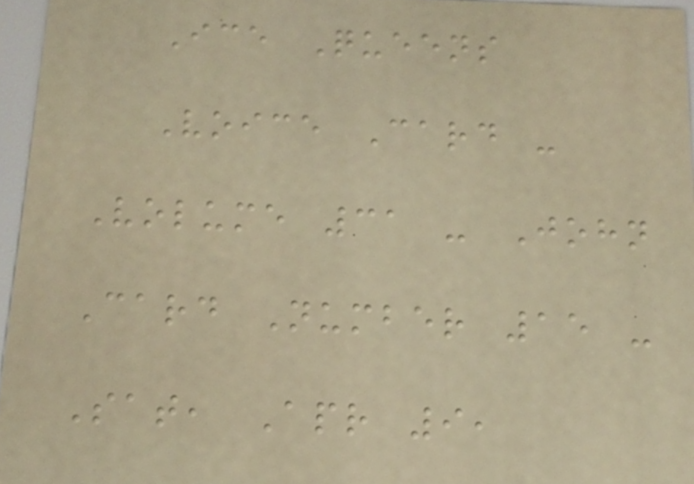Ice Queens
Voice Card -
Volume 31 - John
Card Number 15 -
Sat, Apr 9,
